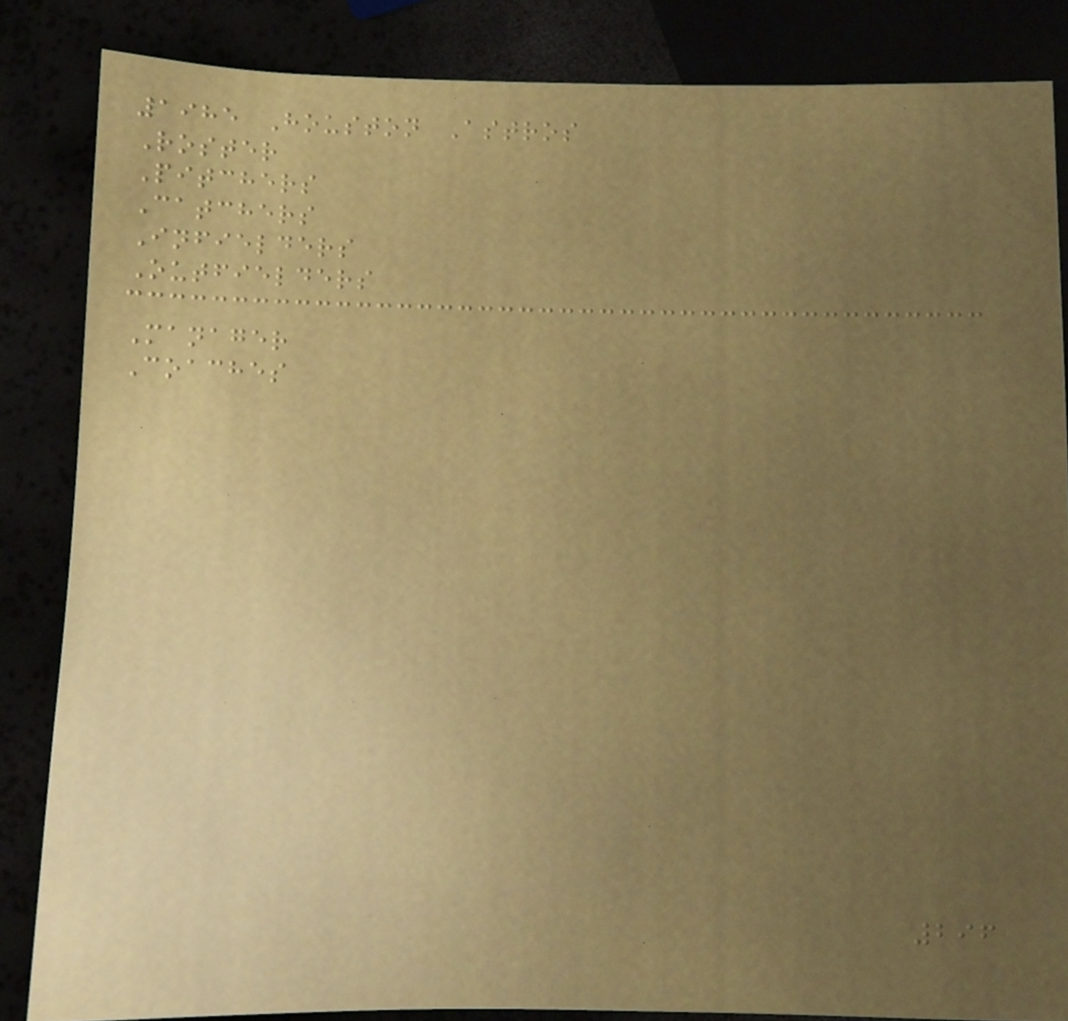1985 Houston Astros
Roster
Pitchers
Catchers
Infielders
Outfielders
Manager
Coaches
296
